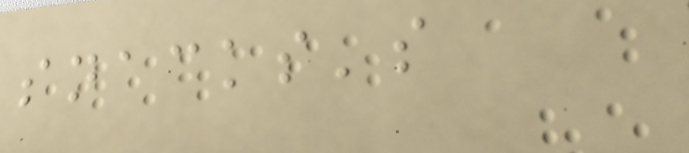snacks's
